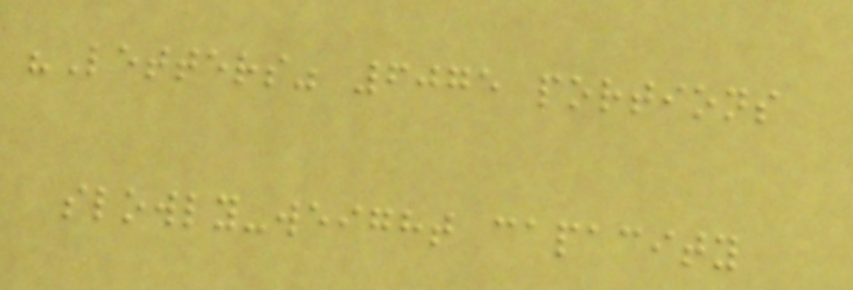"Letters" 6075 portions
slowly-weight capacity
